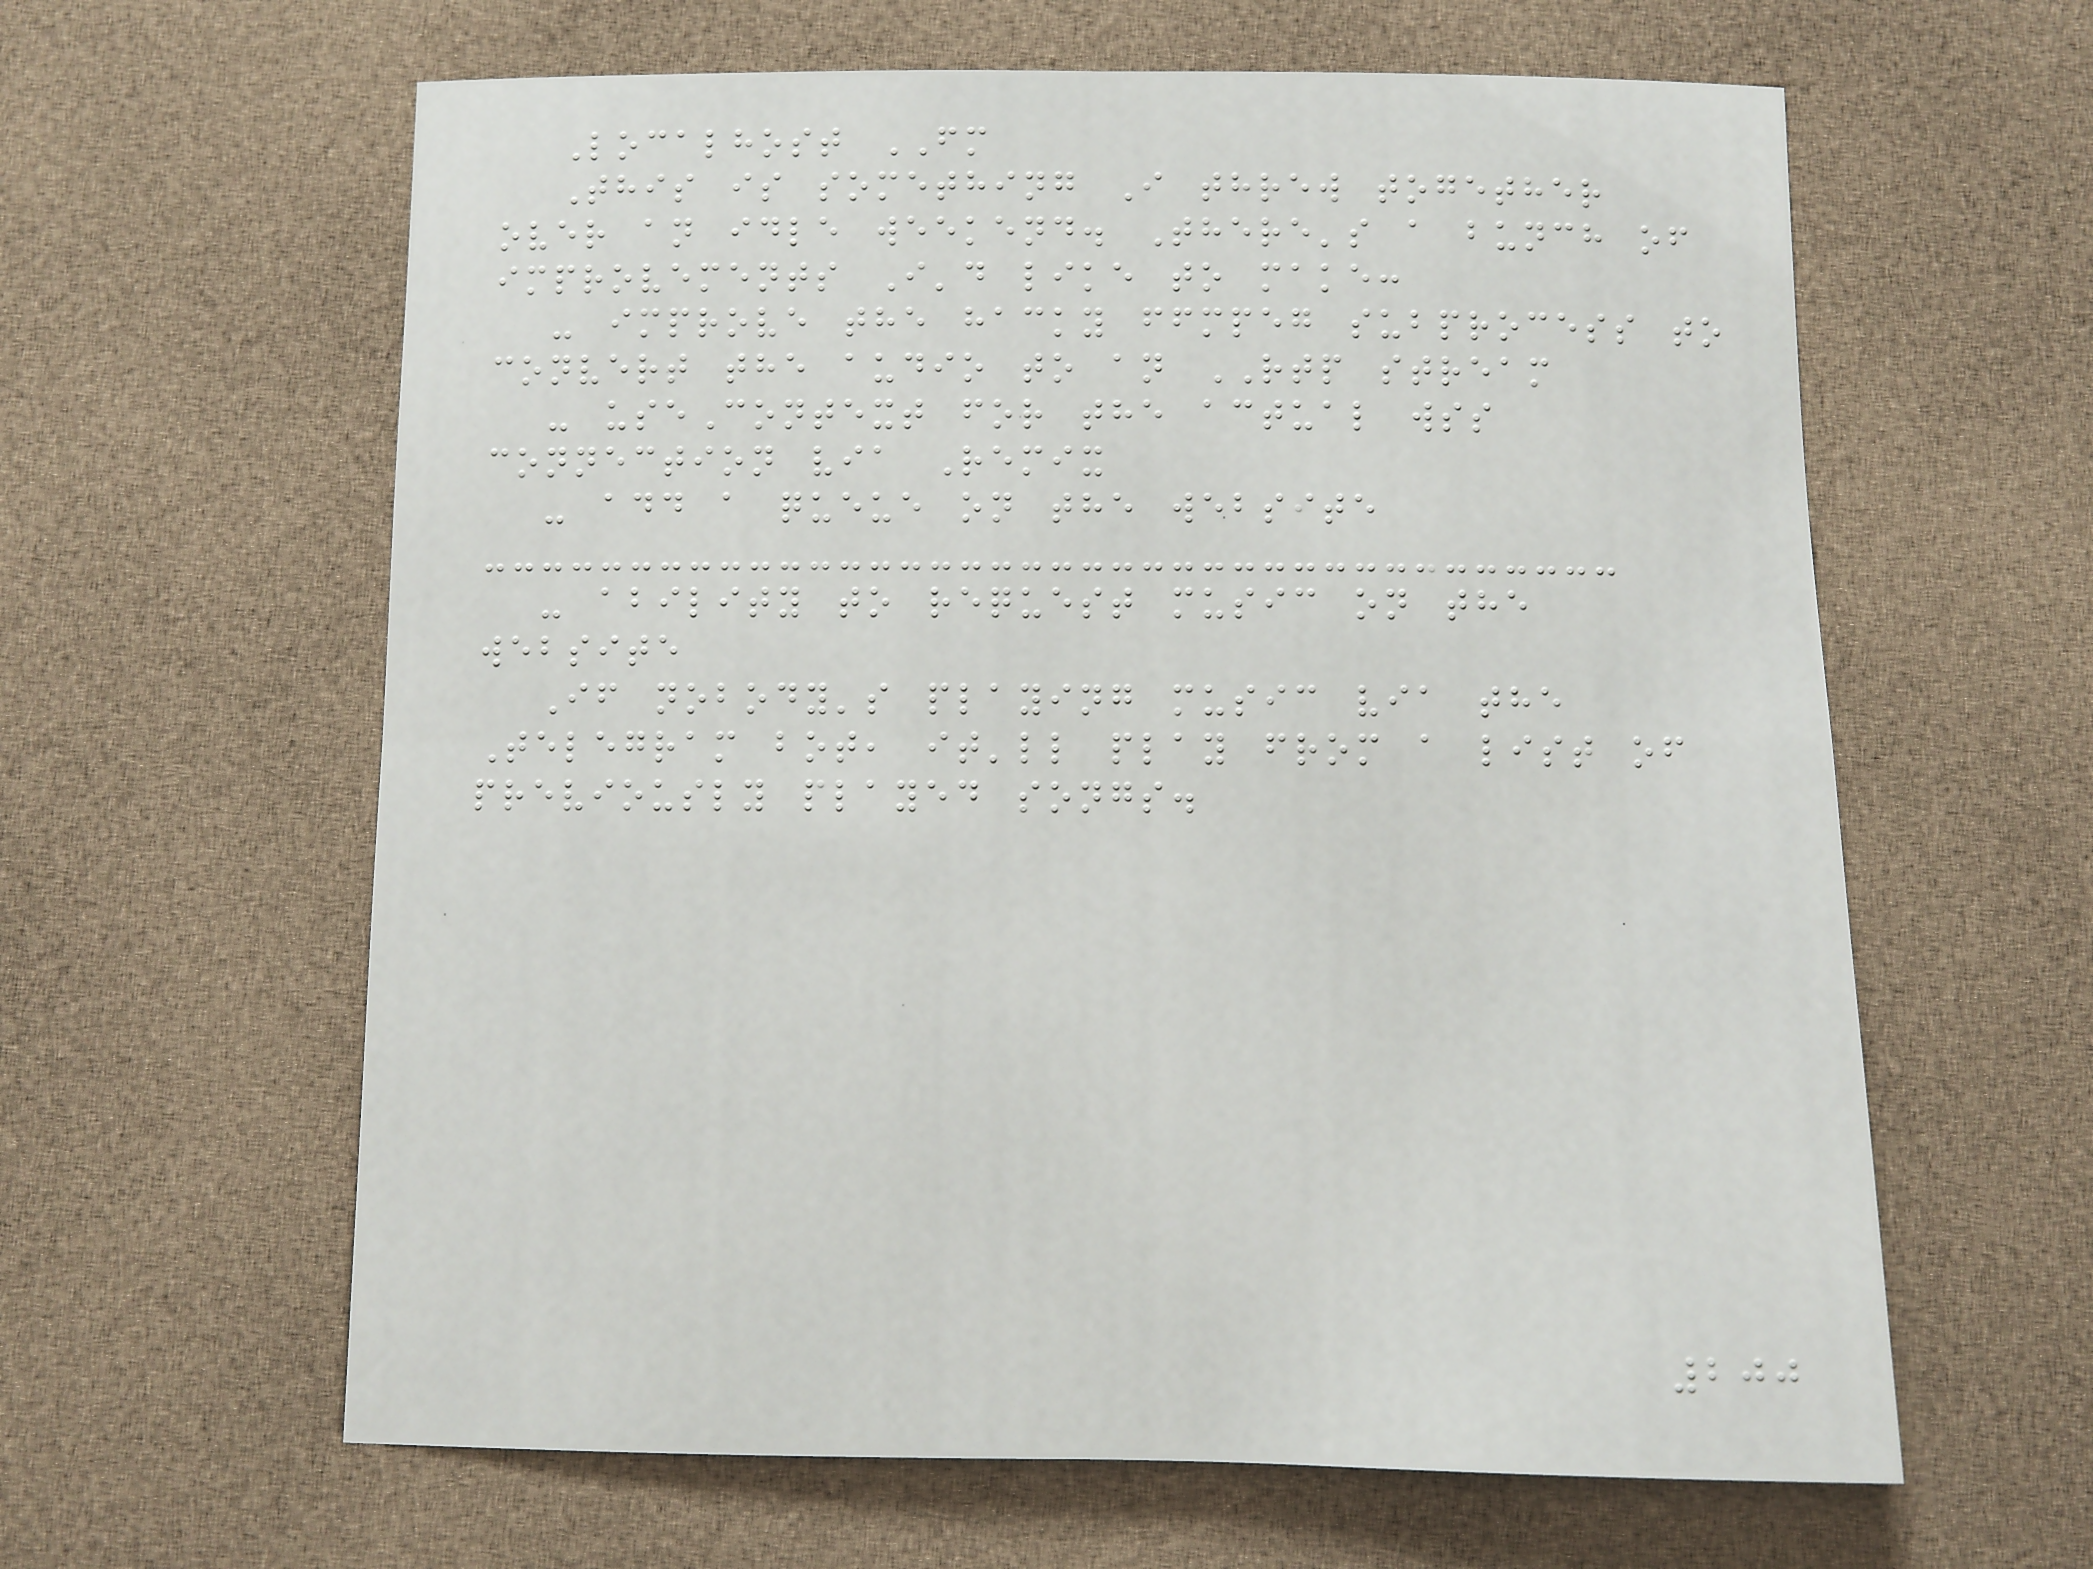Localhost FM
This is something I threw together
over an idle weekend. There's a bunch of
improvements I'd like to make:
- improve the hacky ffmpeg subprocess to
convert the audio to an RTP stream
- useContext for the actual wss
connection via Remix
- add a queue on the website
- ability to request music on the
website
If nobody's playing music via the
Telegram bot, it'll play from a list of
previously played songs.
200
